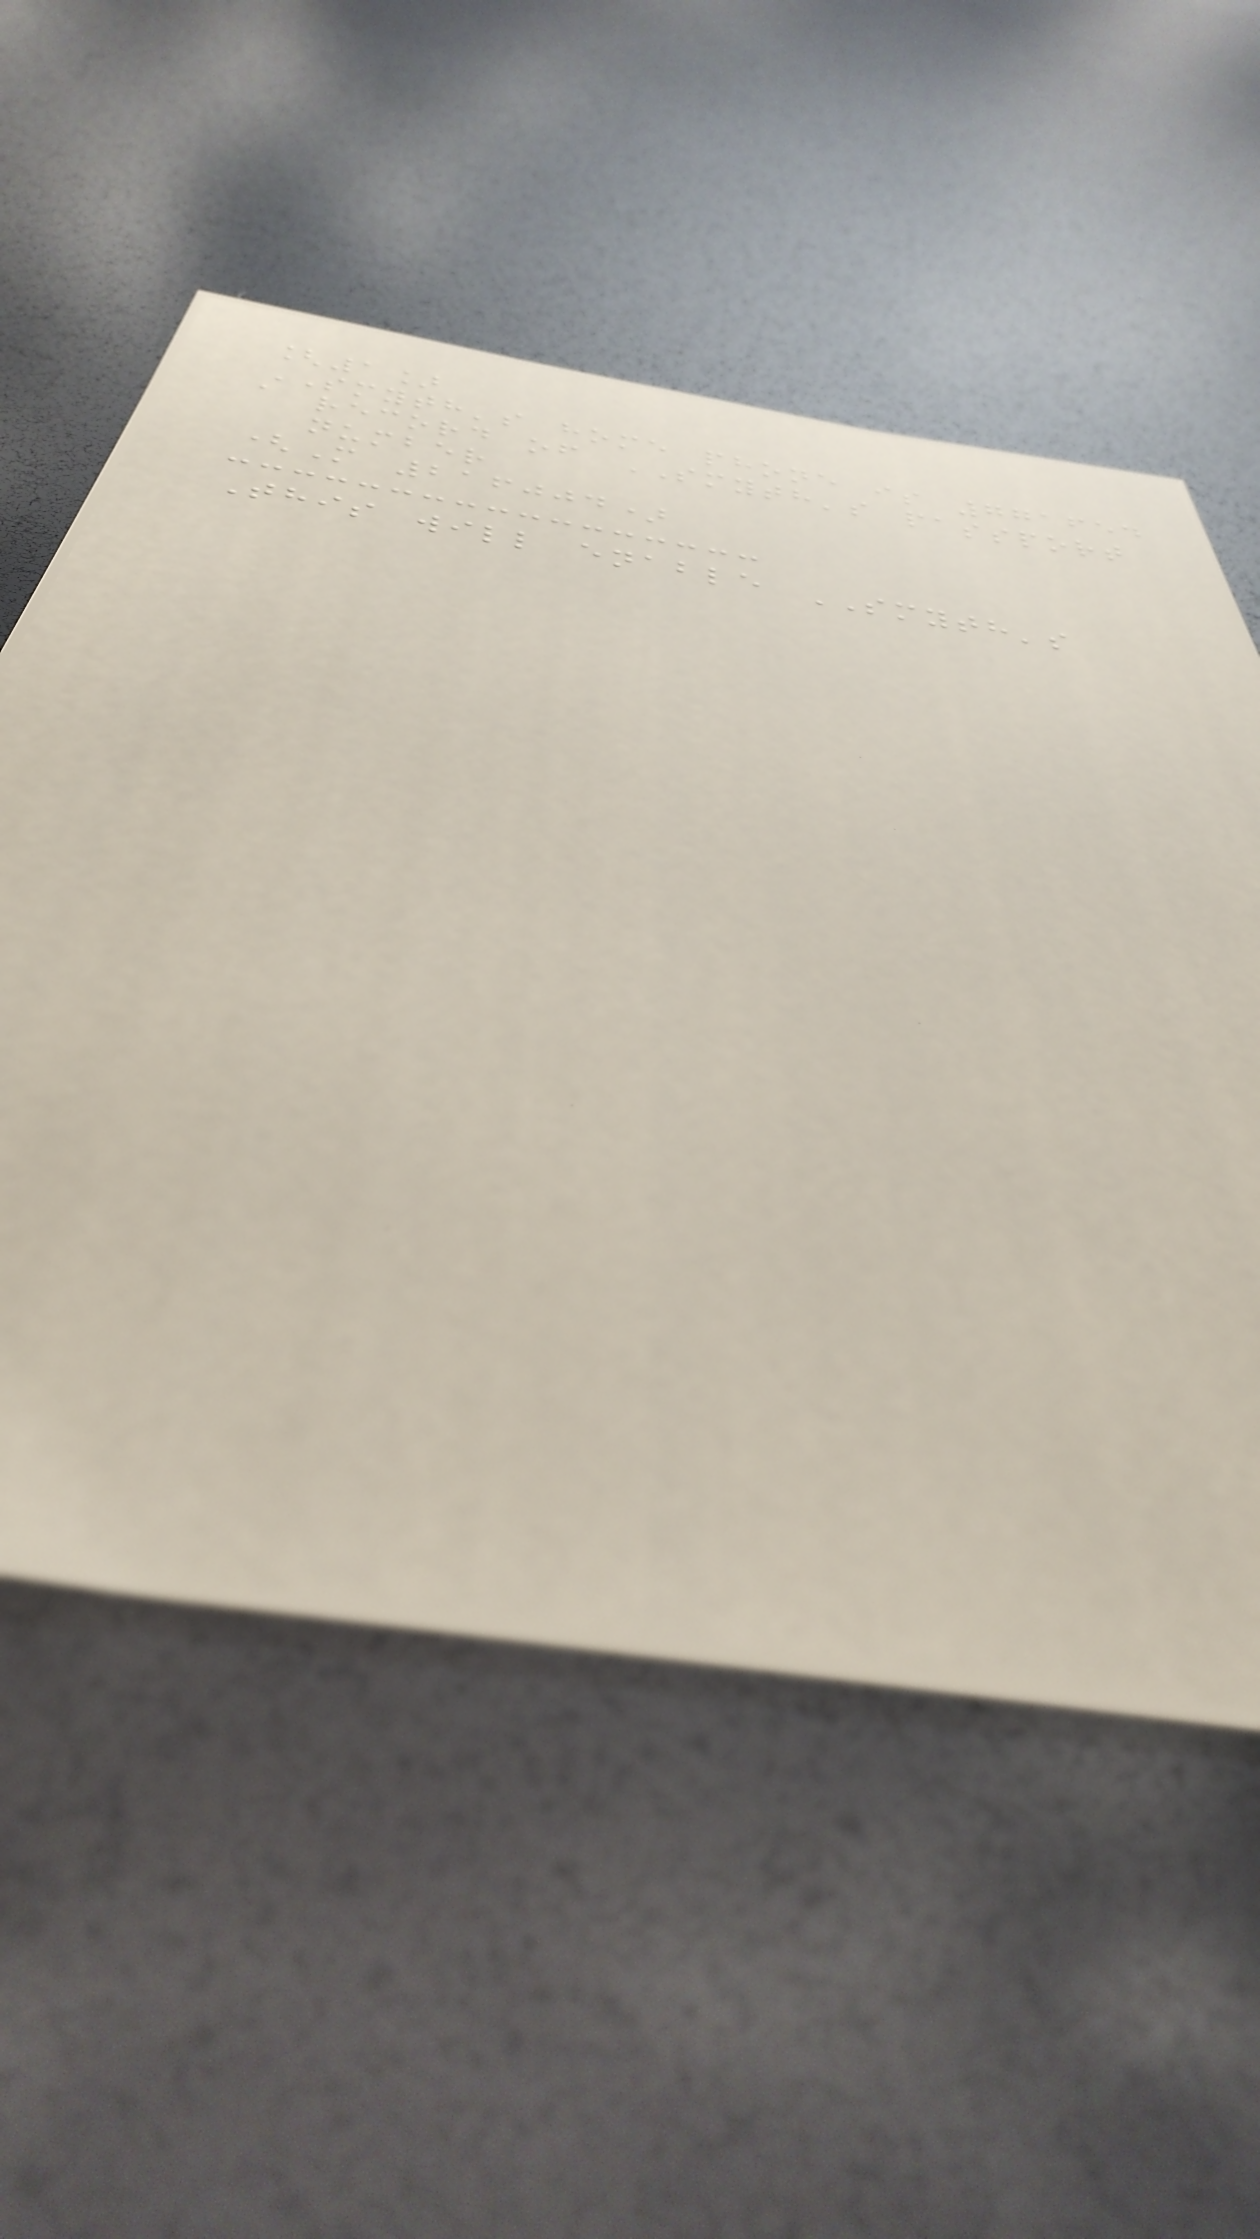[1]
SMYTH's home phone is 771654
a record of SMYTH's passport
number
(M 216004)
This will enable SMYTH's
